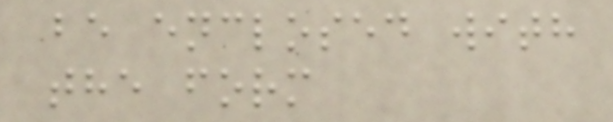be enclosed with
the form
